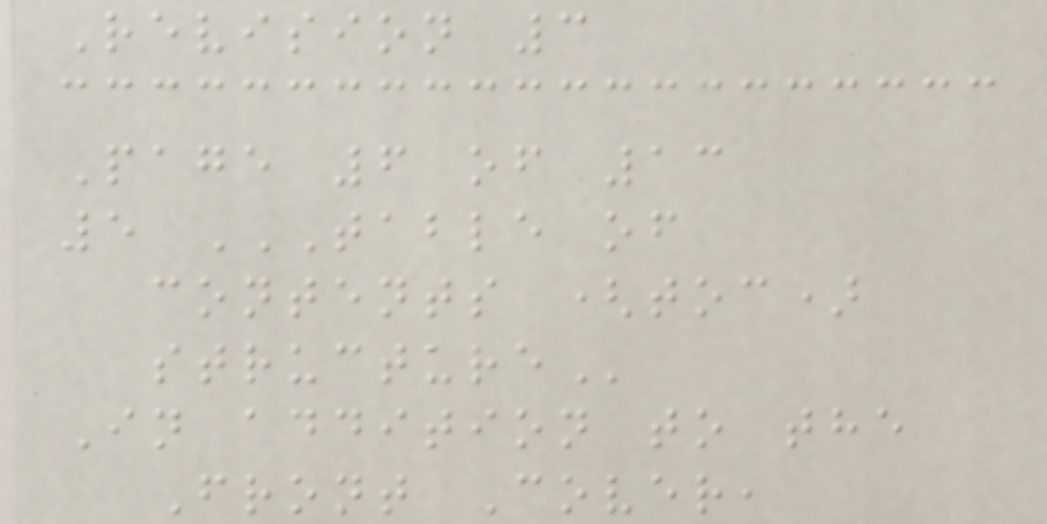Revision 3
Page 6 of 13
5 TABLE OF
CONTENTS (TOC)
STRUCTURE
In addition to the
Front Cover,
